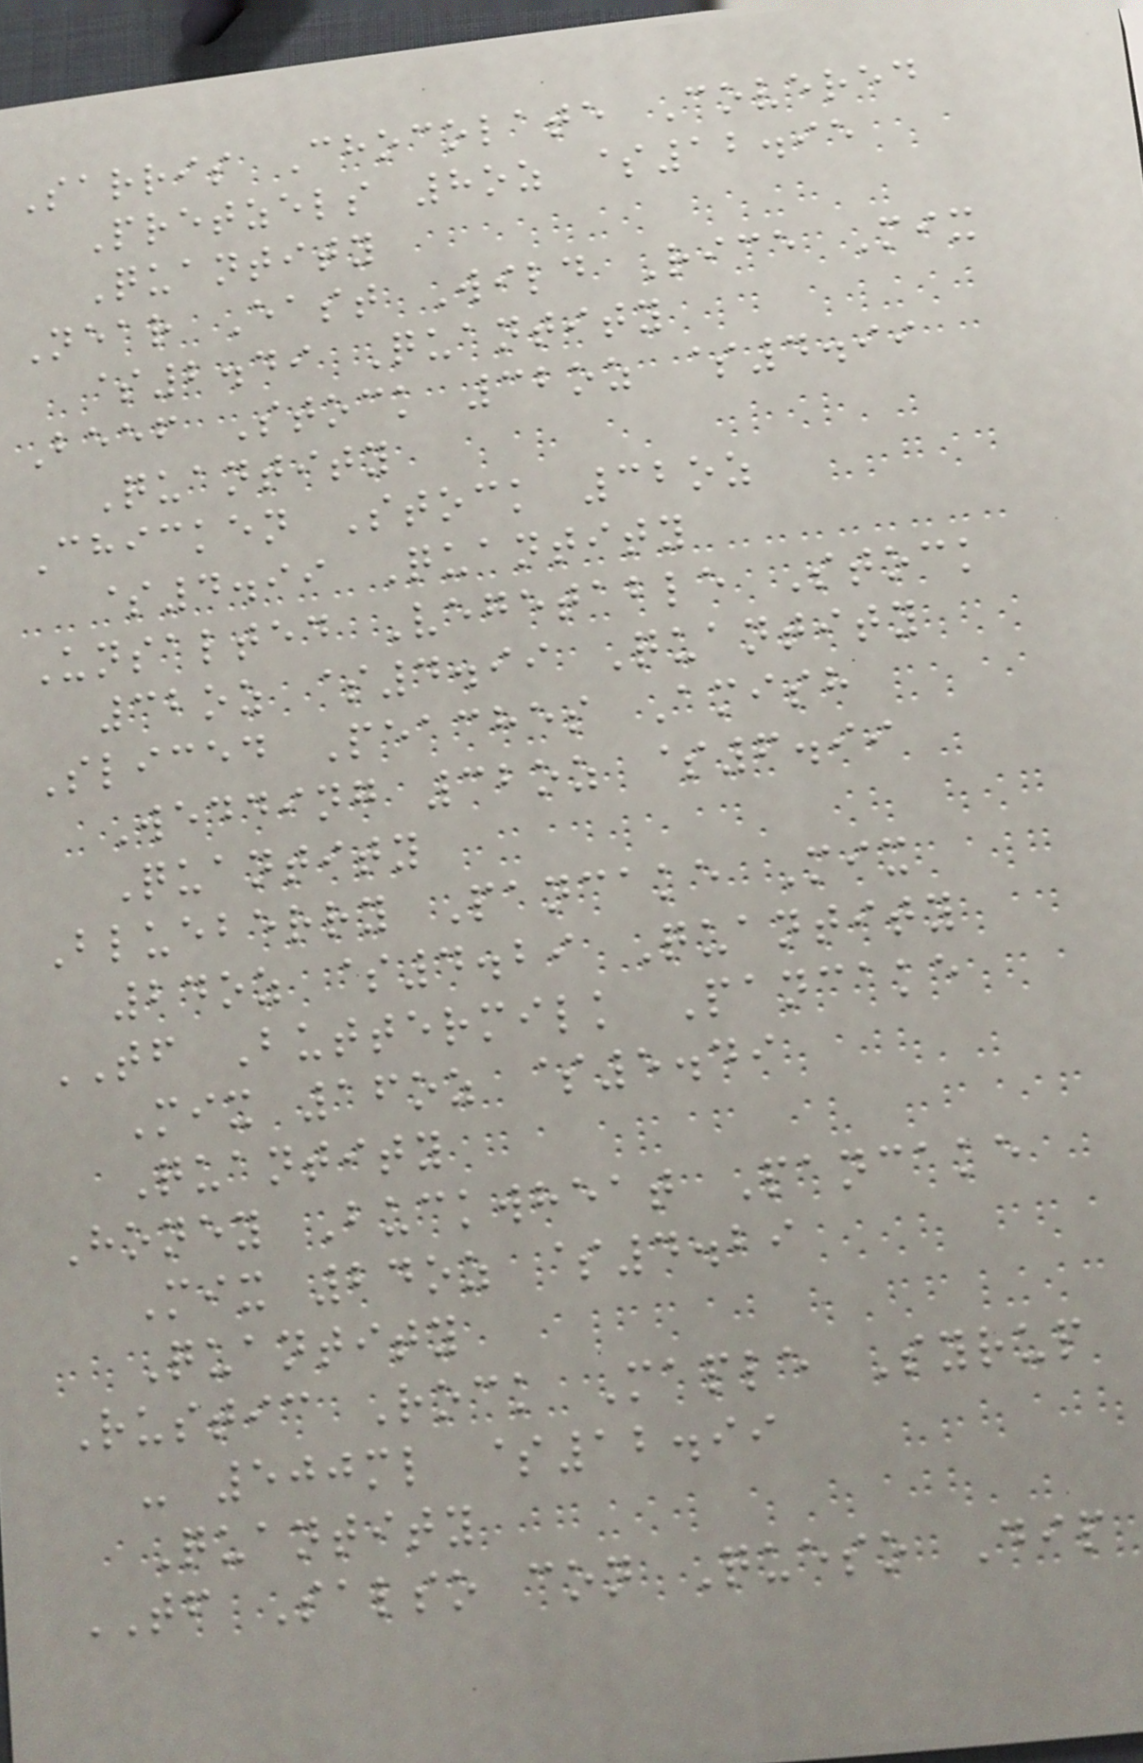Sarris Chocolate Covered
Pretzels 8oz $12.95
Quantity
Near East Wild Rice Mix
$2.49 Quantity
Beef Stock 32oz $4.99
Quantity
Chicken Stock 32oz
$4.99 Quantity
Unsalted Vegetable Stock
32oz $4.99 Quantity
Sliced Peaches Amish
Wedding 32oz $6.99
Quantity
Blueberry Pancake Mix
24oz $4.29 Quantity
TF Buttermilk Pancake
Mix 16oz $5.49
Quantity
Honey Buckwheat Pancake
Mix 24oz $4.29
Quantity
Rustic Rock Maple Syrup
- 500ml $12.99
Quantity
TF Salso con Queso Dip
